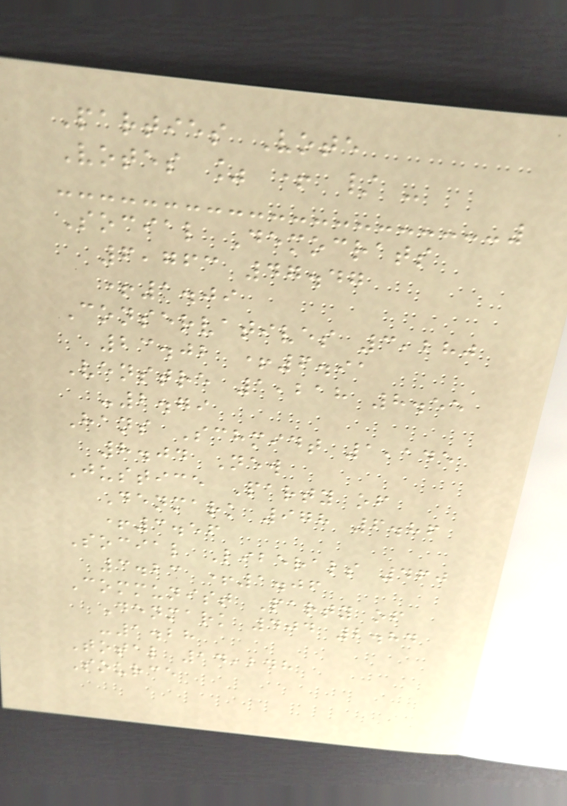Parties Vote
Votes % + / -
Social Democrats
6,763 47.47
+1.09
Conservatives 3,280
23.02 +6.91
Venstre 1,218 8.55
-2.79
Hans Schmidt 1,145
8.04 New
Justice Party of
Denmark 978 6.86
+3.56
Social Liberals 460
3.23 +1.06
Communist Party of
Denmark 404 2.84
-1.28
Total 14,248
Source
